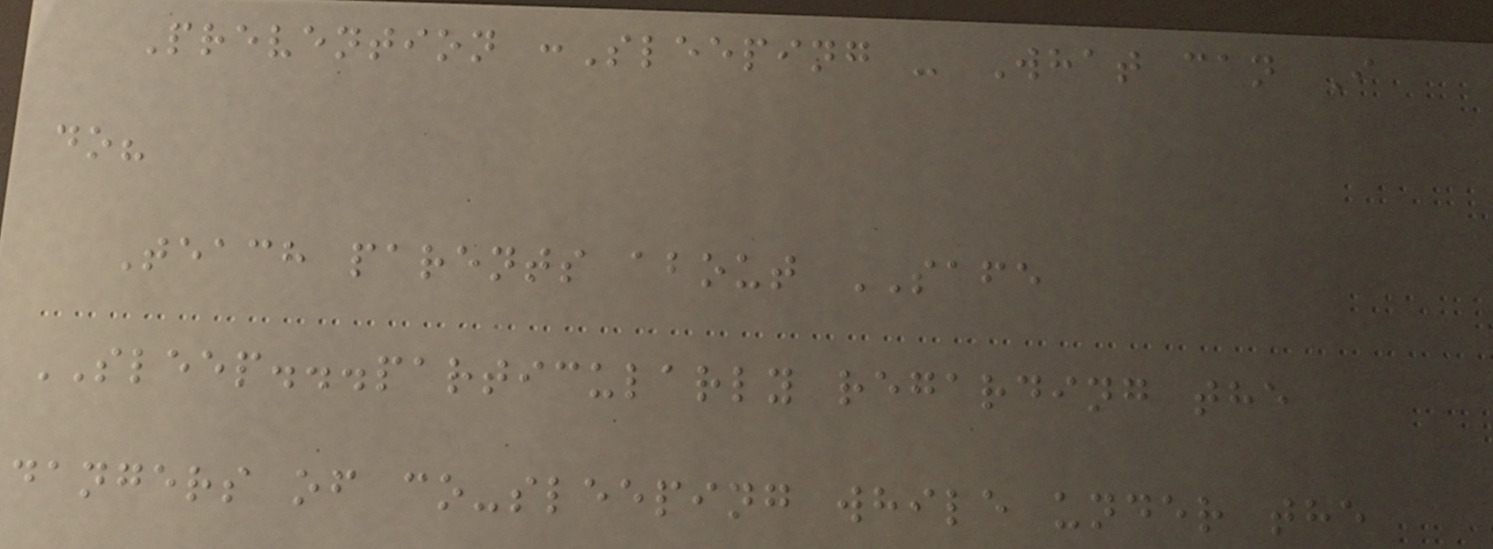Prevention :Sleeping - What can I
do?
Teach parents about SAFE
SLEEP...particularly regarding the
dangers of co-sleeping while under the
